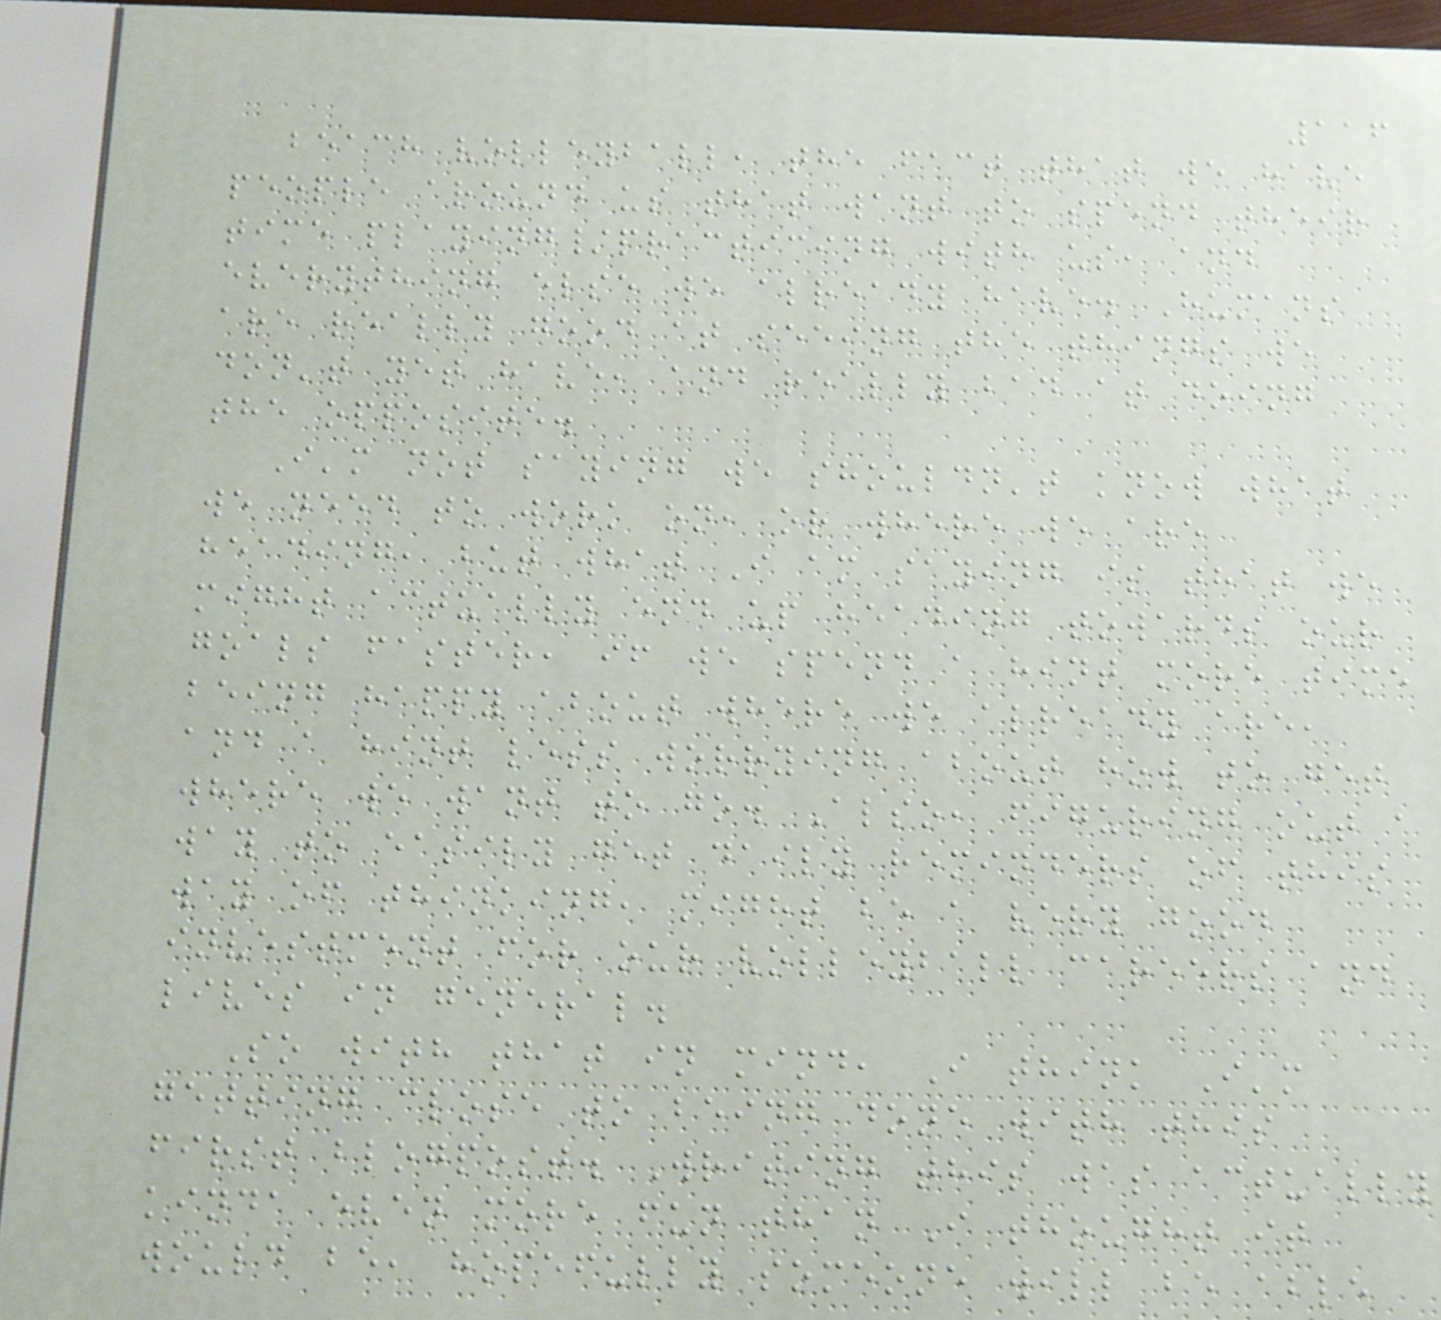116
beach volleyball, the fact that we have
people around us that want to spend their
time playing/practicing with us, and
everything else we already have. Humans
are really good at seeing the things we
don't yet have, and really bad at doing
the opposite.
I'm not saying we shouldn't know what
we need to work on, or where we are
heading, but what I am saying is that we
might actually end up heading towards our
goals faster, if we spend a hint more time
being happy about where we already are,
and a hint less worrying about how to get
where we want to go. Also, figuring out a
way to easily get daily reminders of this
way of thinking, might be a very good
investment for our volleyball careers and
lives in general.
So with that in mind, I think I'm
getting close to being done with this
first blogpost. Writing this was actually
kinda even more fun than I thought it
would be, hopefully someone will be able
